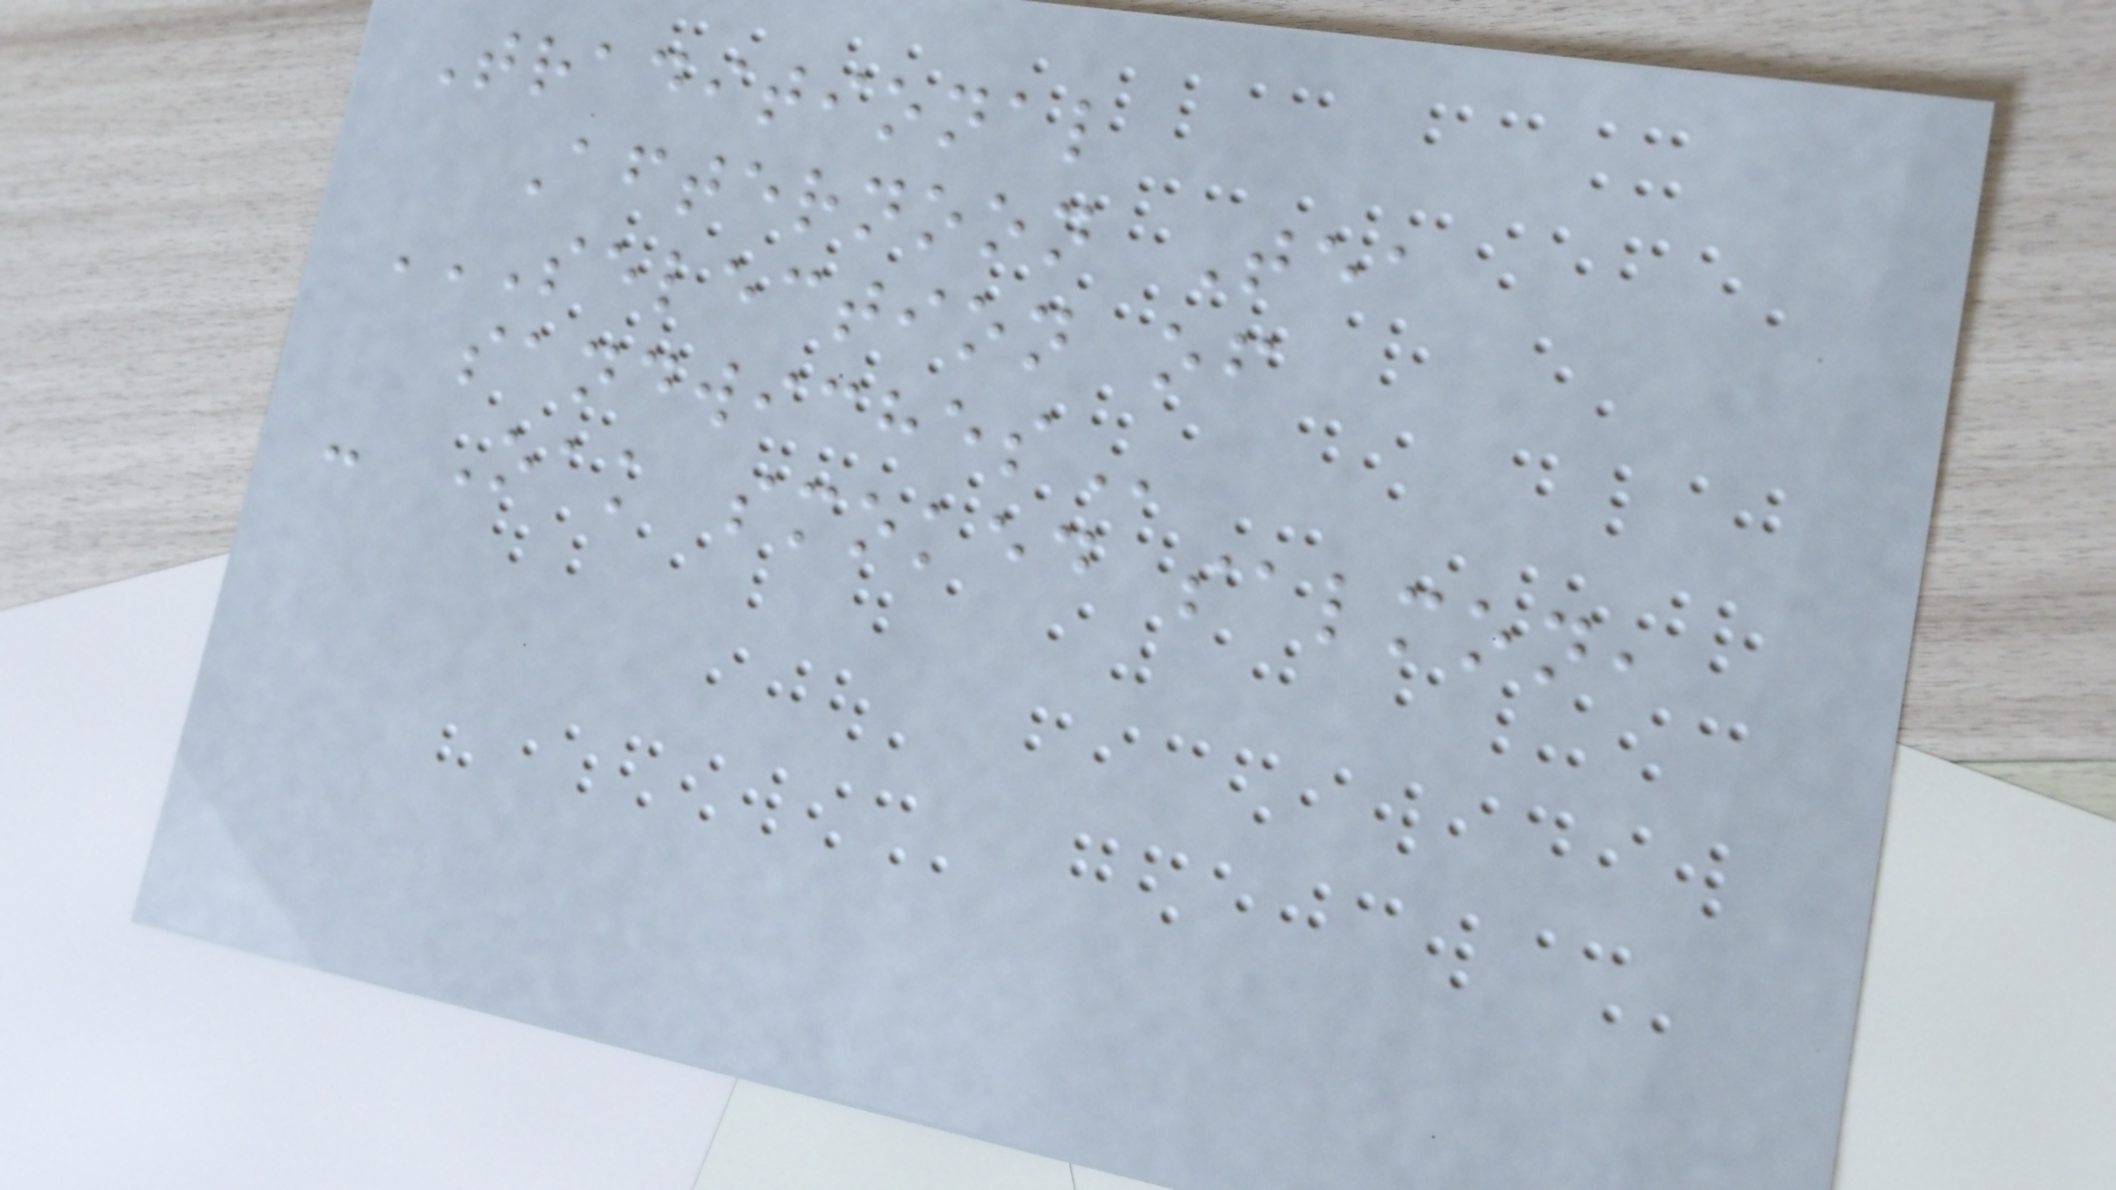Traditional
Afternoon Tea
SELECTION OF
SANDWICHES
- Oak smoked salmon,
